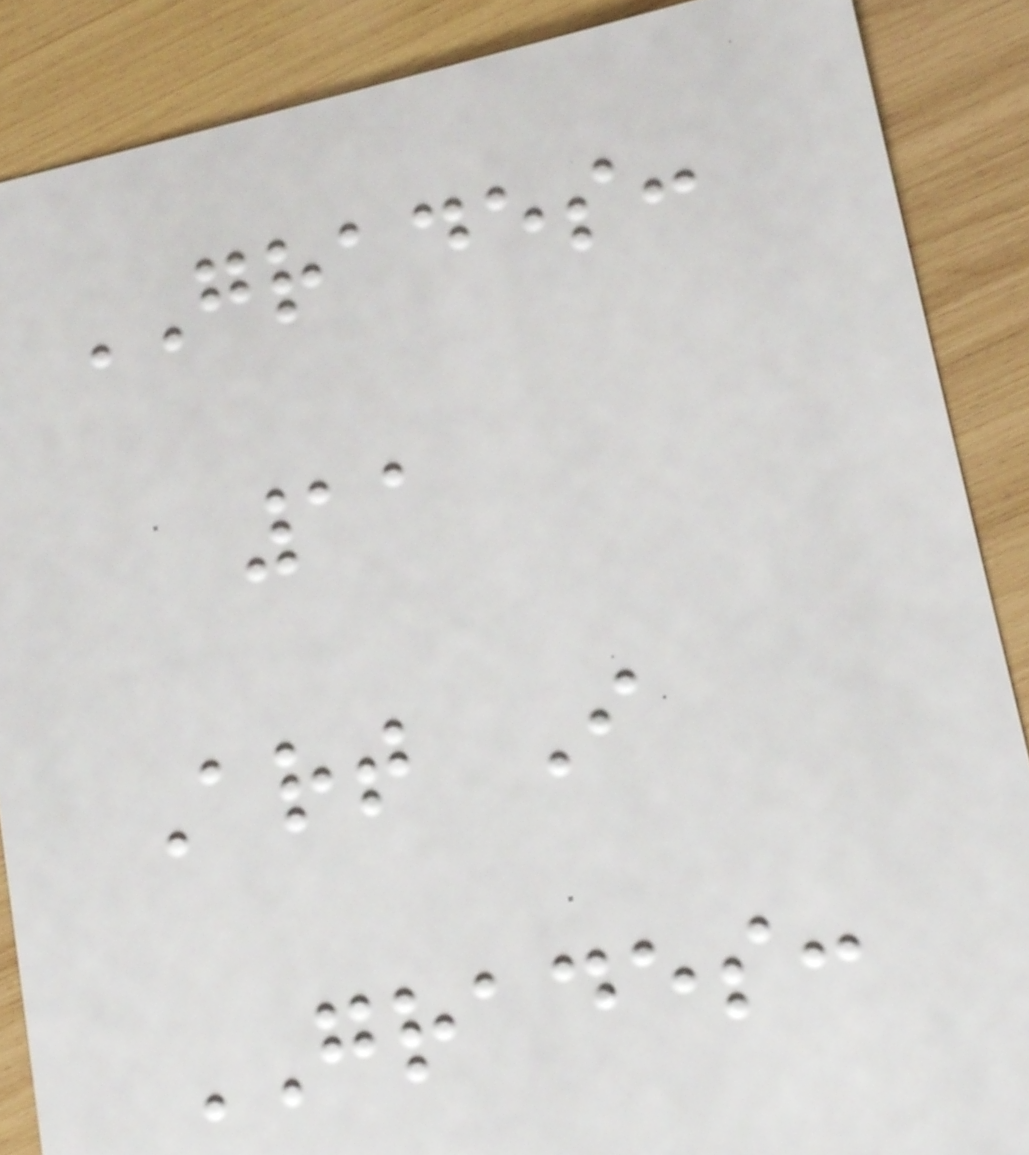GRADES:
11
Art I
GRADES:
